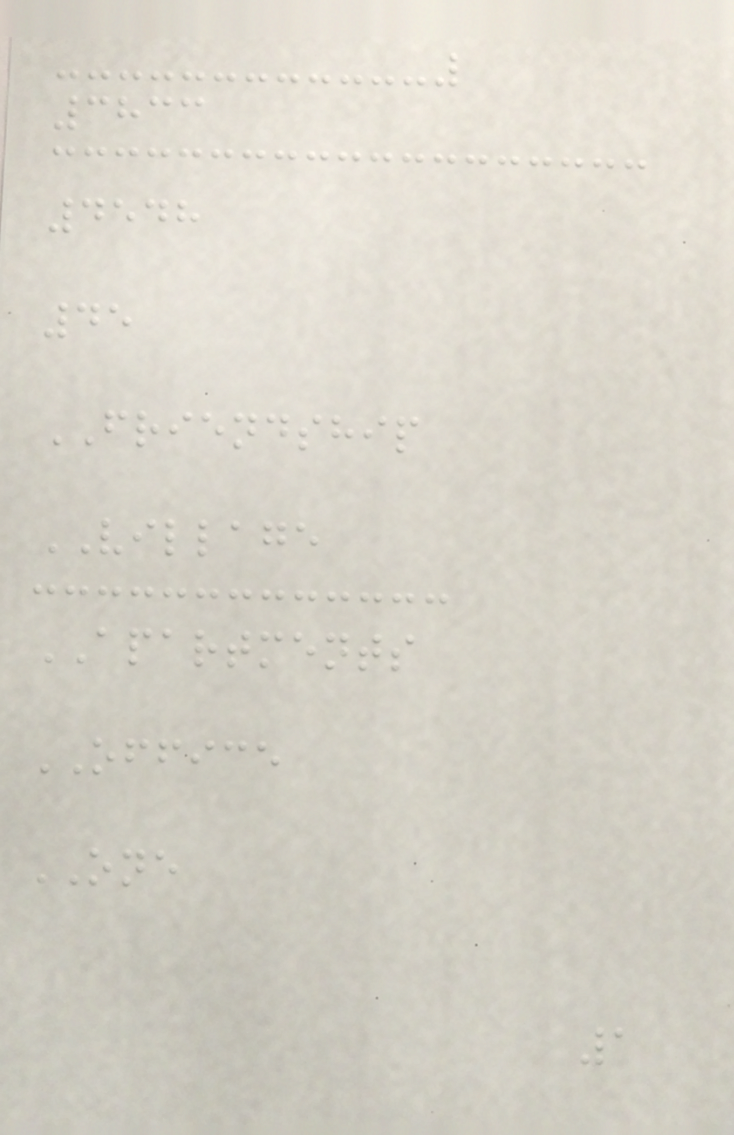3833
4548
45
FRIENDSHIP
VILLAGE
APARTMENTS
OFFICE
ONE
1
